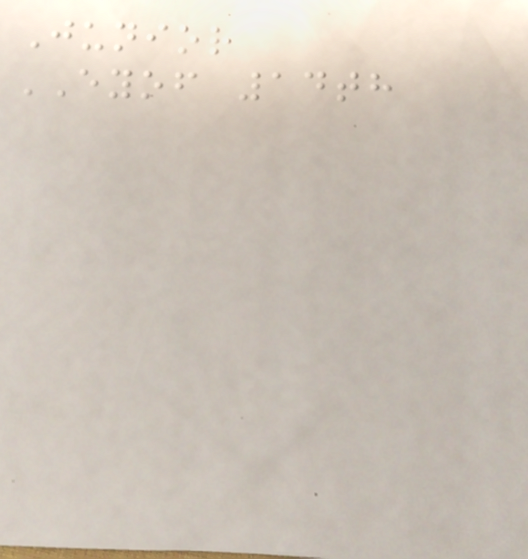Junior
EYOF 14th
